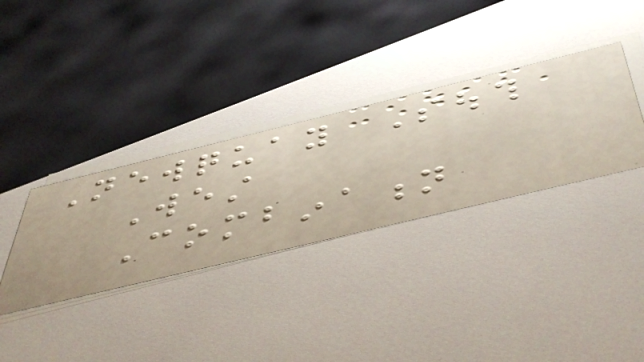Newquay South
West
Combination
